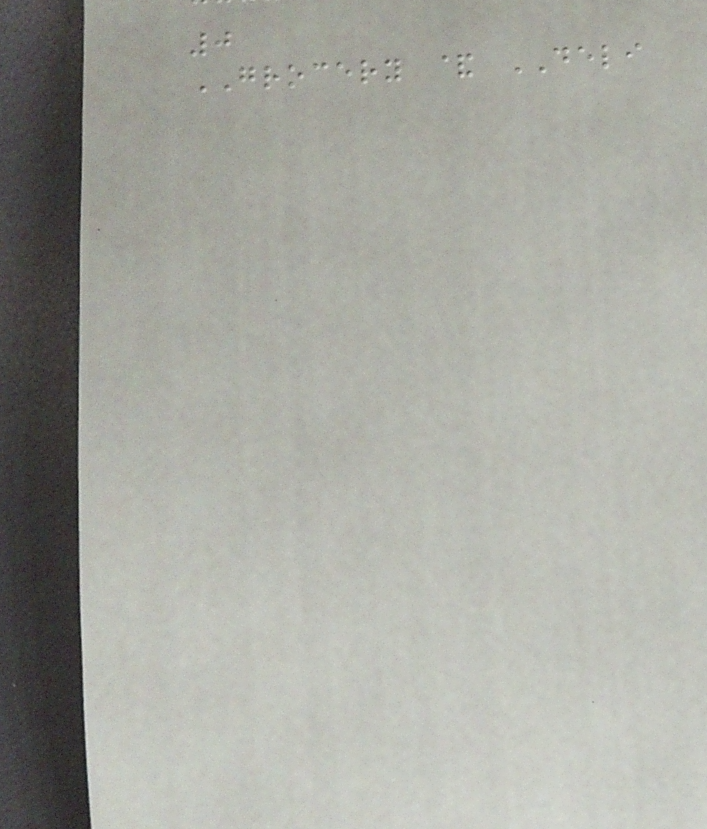0
GROCERY & DELI
